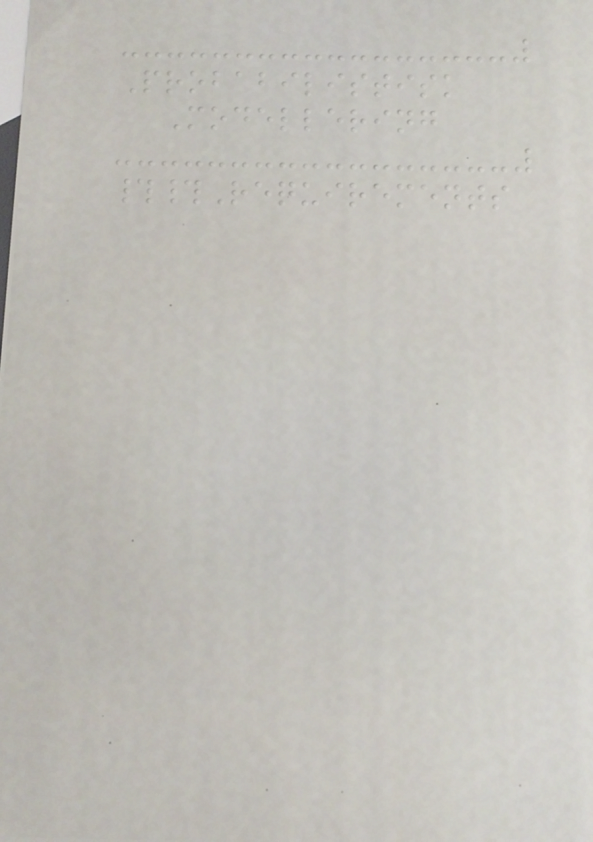Probabilistisk
Modellering
##Requirements
